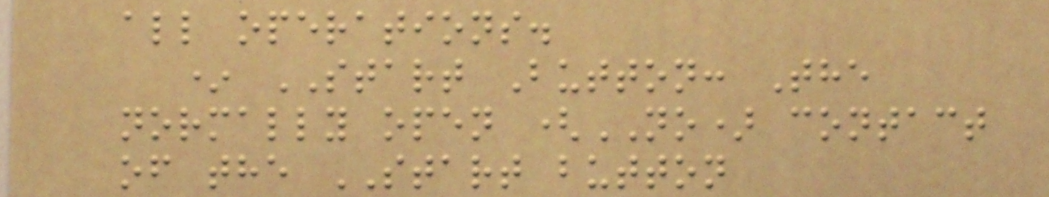all operations.
* START Button: The
normally open (NO) contact
of the START button
